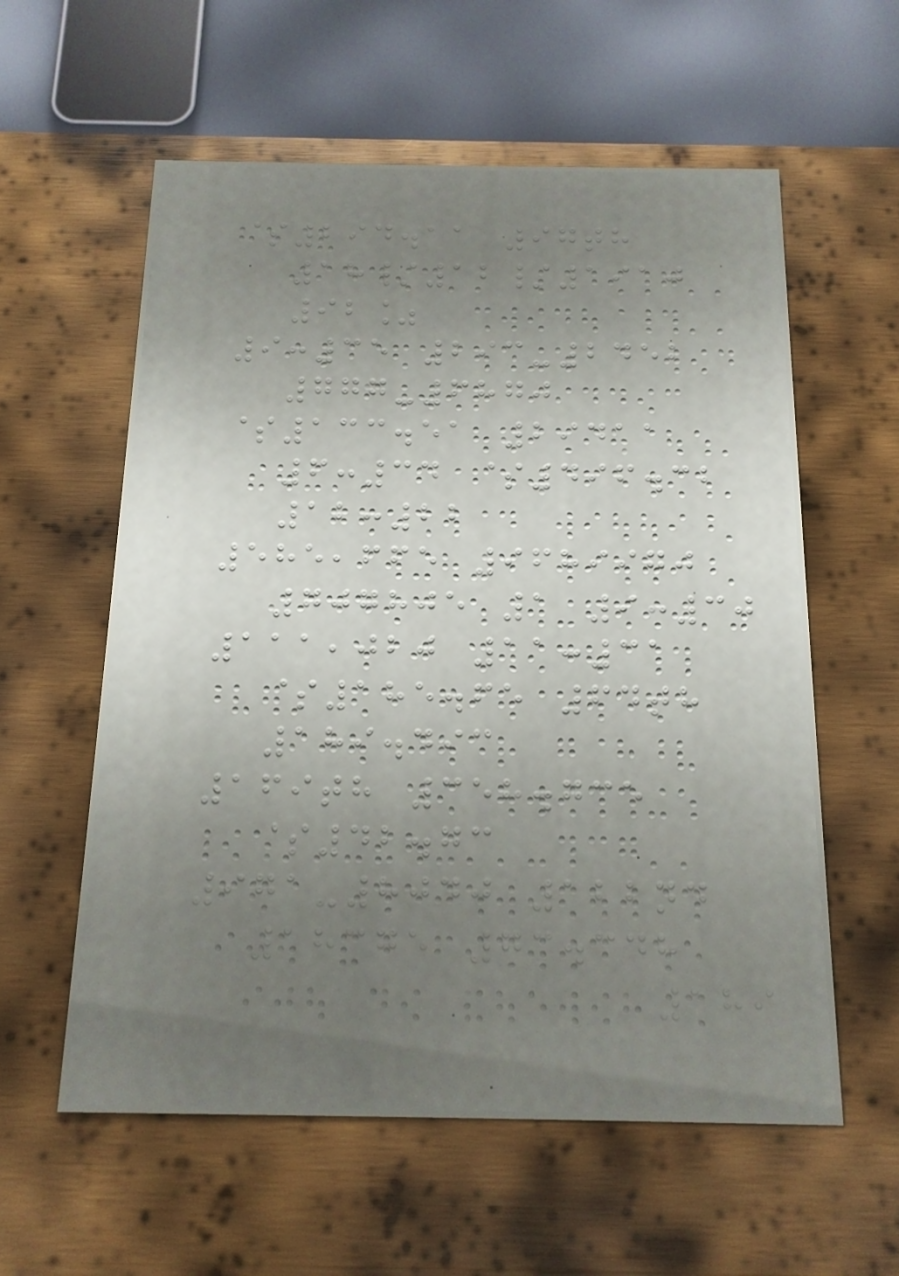$294.11 97th
18/12/1910
92%
9:35 293-2452
777-6870
$133.51 29411
6:34 $496.32
12:22
585,665 9689970
707805 1 9:30
111,020 11:31
$185.65 64th
189.493
169th 358.735
$42.73
971-8040 122nd
18375 73.348
189
